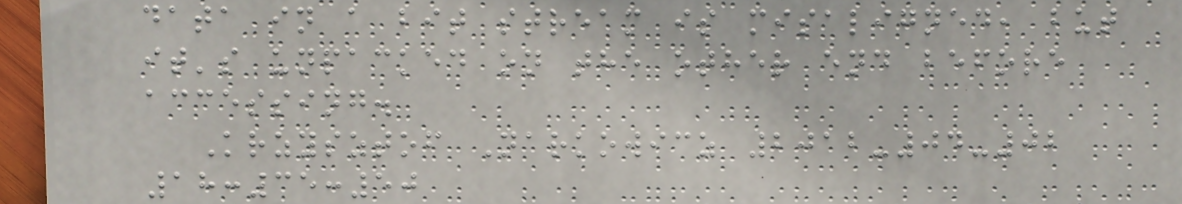data in a bit stream is misaligned, but
it's unpacked on the other end before
accessing.
Krzysztof Narkowicz 2012-04-02
18:35:50
